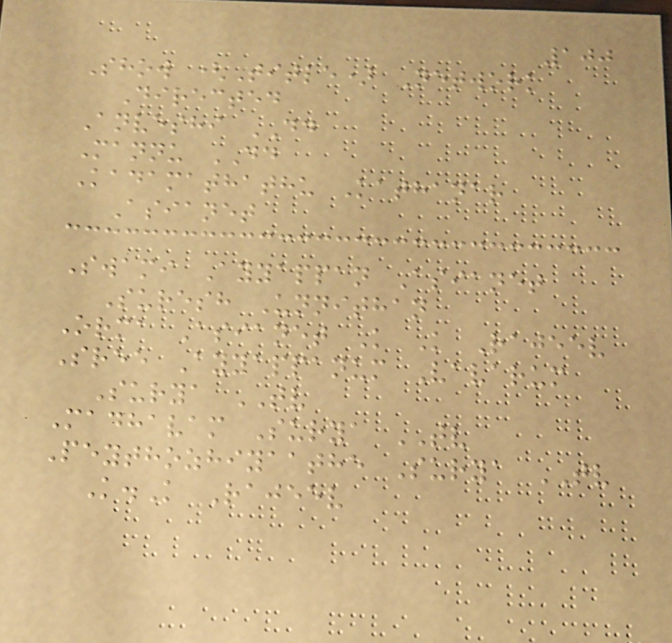100
Show (Title) Network
Directed
Anveshi DD
Mannu DD
Kadamathathu Kathanar
Asianet
Swami Ayyappan Asianet
Suresh Unnithan
Orma Asianet K K Rajeev
Sree Ayyappanum Vavarum
Surya TV
Madhavam Surya TV
Peythozhiyaathe Surya TV
K.K Rajeev
